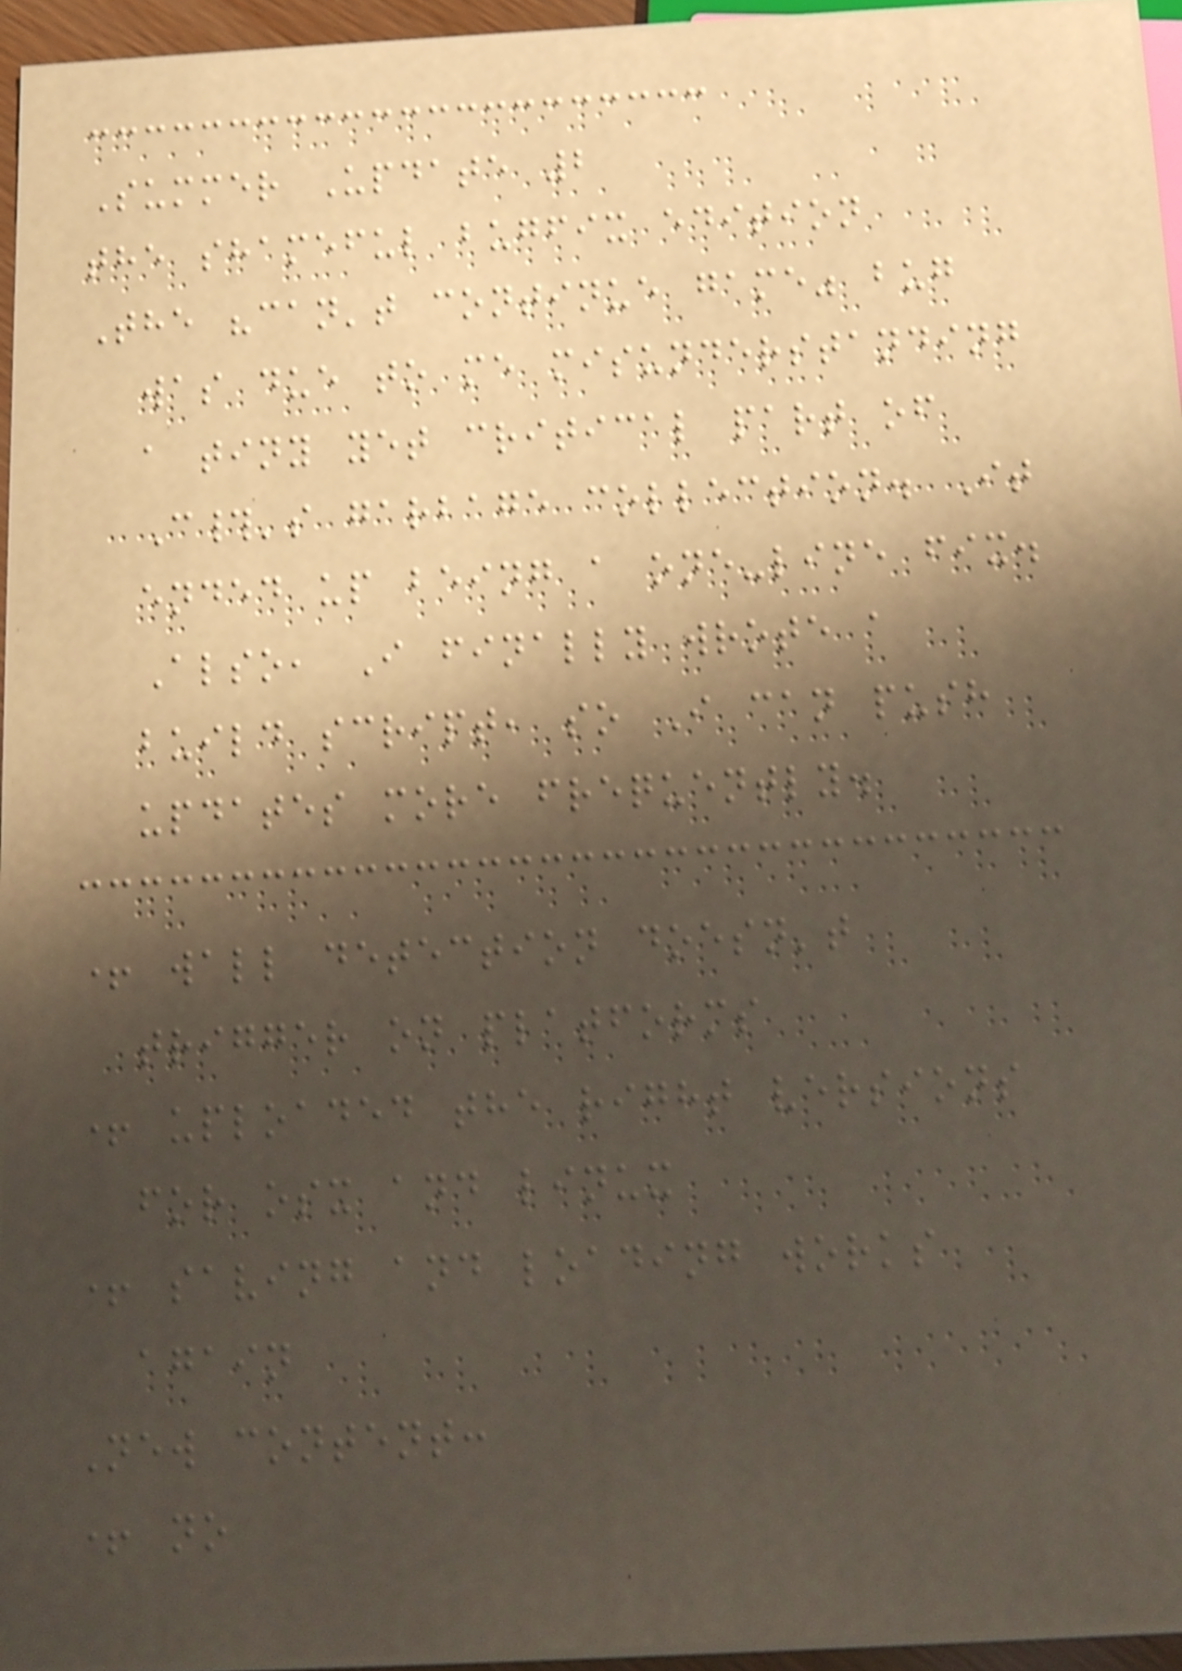Summer Update 2
the shameful bugfix edition
The "can't continue game" bug
was due to me misunderstanding
a tiny yet critical part of
C#'s garbage collection. It
ended up being a one-line fix.
Also, I finally wrote a
build script, so I can push
updates more frequently.
+ wall detection doesn't
trigger on platforms
+ uploaded the right versions
for osx and linux
+ saving and loading works
again
New content:
+ no
